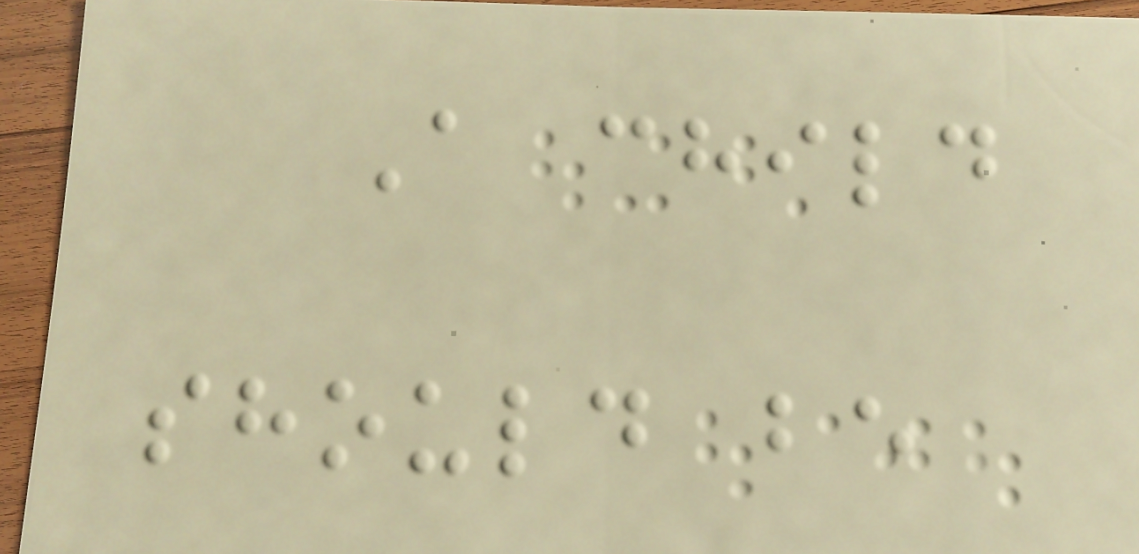A child
should be
